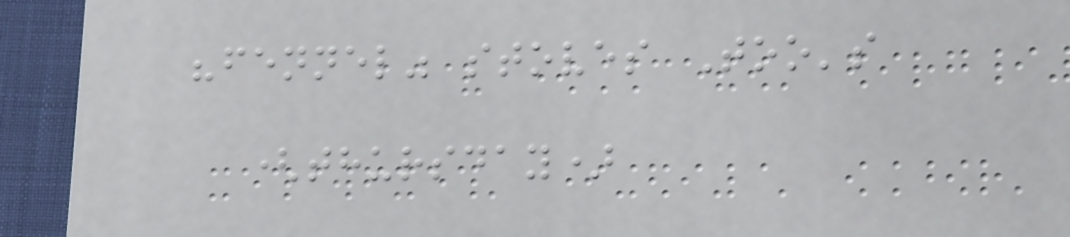"fennel" stoves Too's
(thursday)
